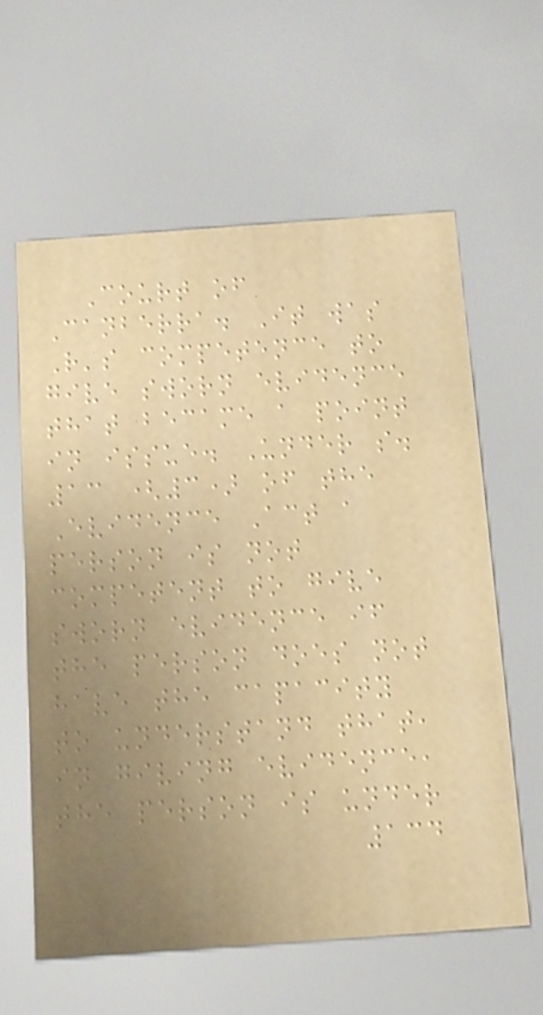Court of
Canberra. It was
R's competence to
give sworn evidence
that became a point
in issue. Under s.
13 (3) of the
Evidence Act a
person is not
competent to give
sworn evidence if
the person does not
have the capacity
to understand that,
in giving evidence,
the person is under
134
